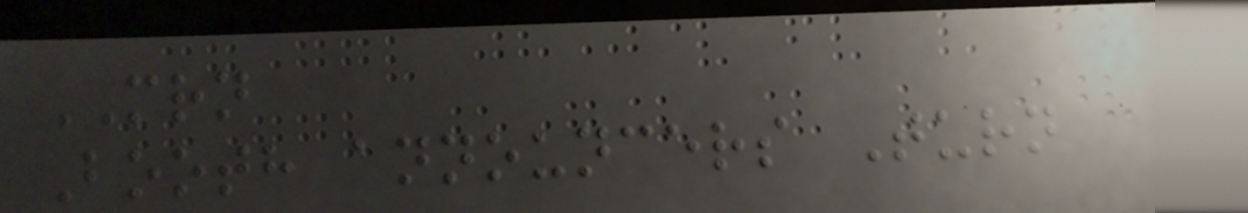MRN
Booth announcers Turn
